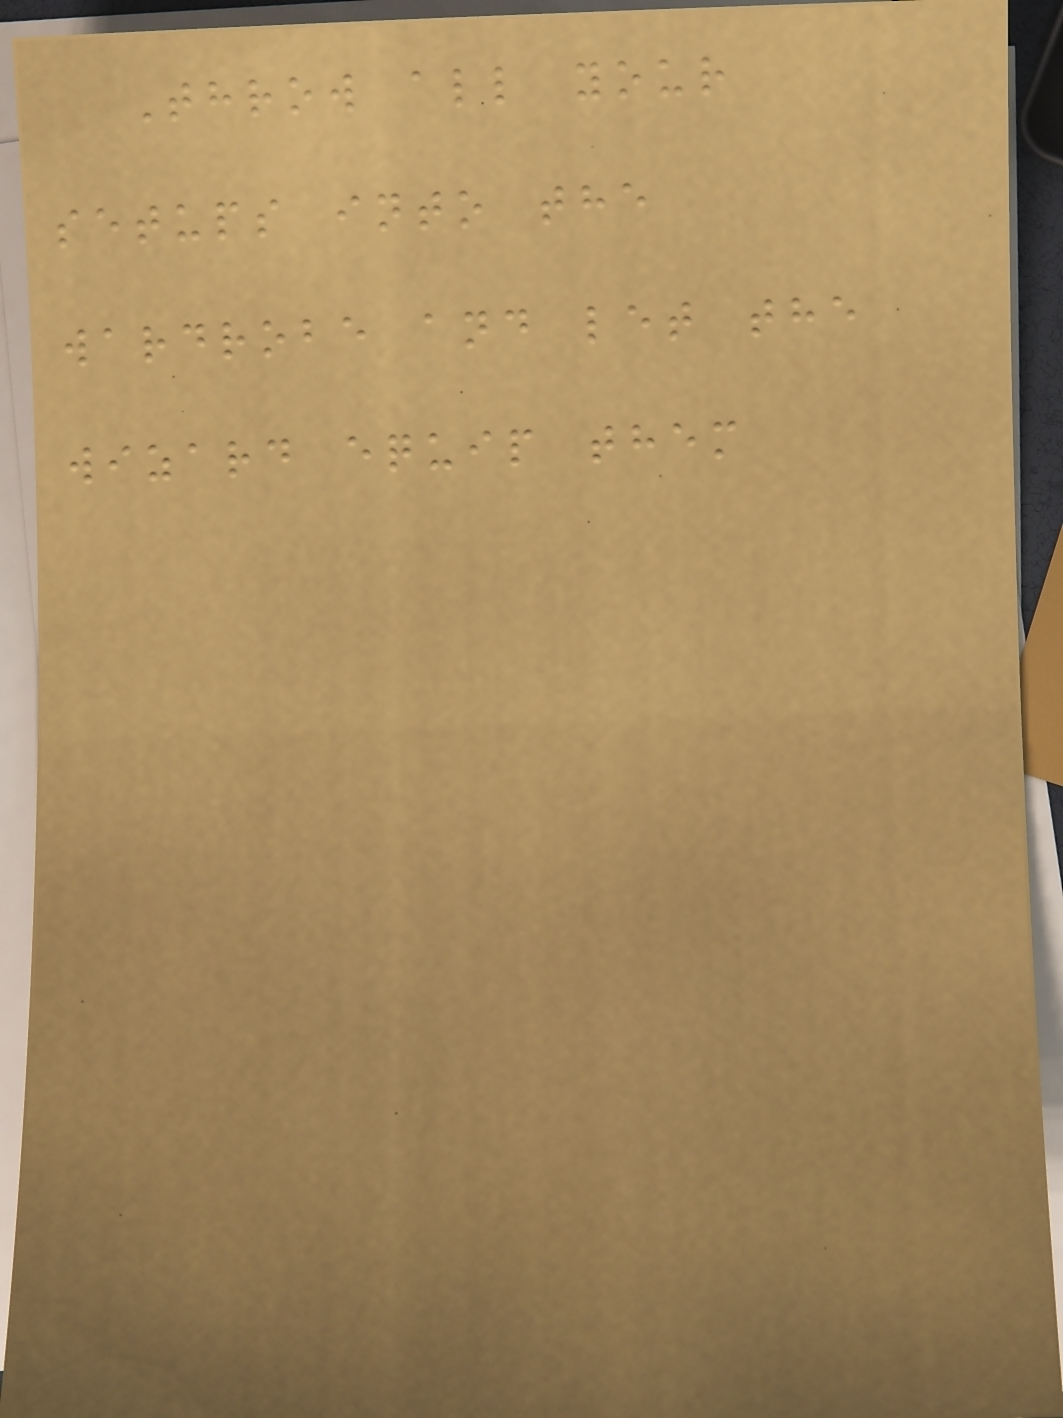Throw all your
setups into the
wardrobe and let the
wizard equip them
